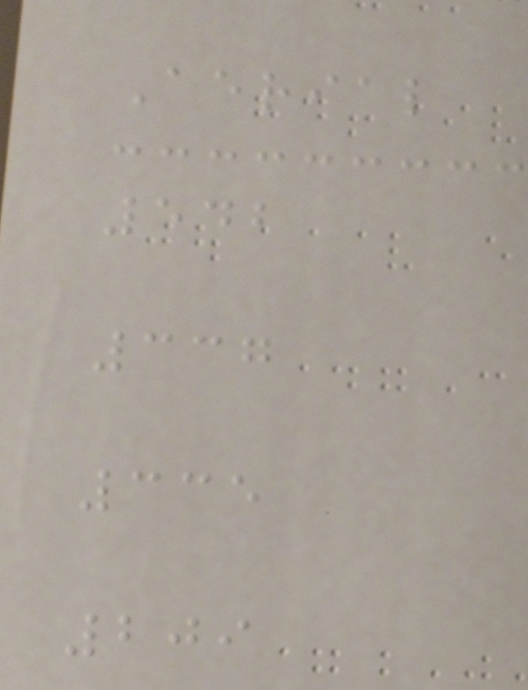Aerial
542
337
335
209
